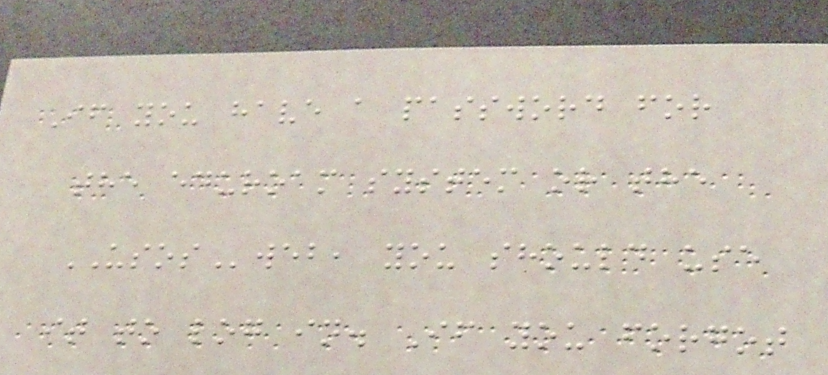If you have a password for
the eduroam system or the
USOSweb, you should use
it to log in. If you forgot
